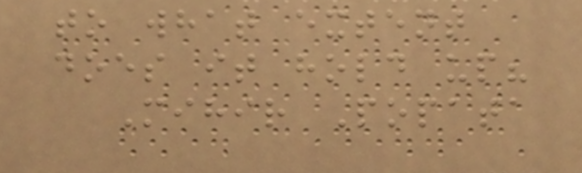to what extent
does it hold up?
Mihir Popata
